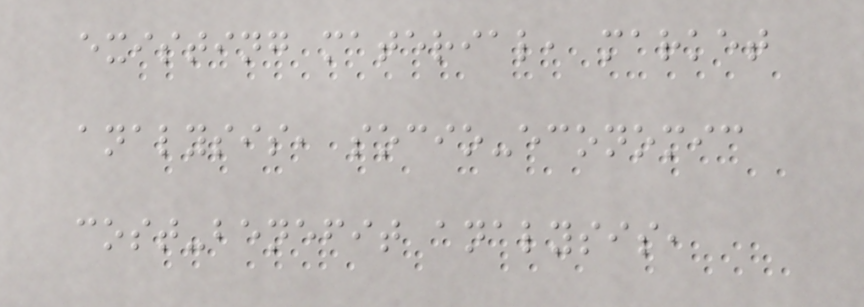existing material, market
analysis, socio-economic
cost-benefit analysis,
